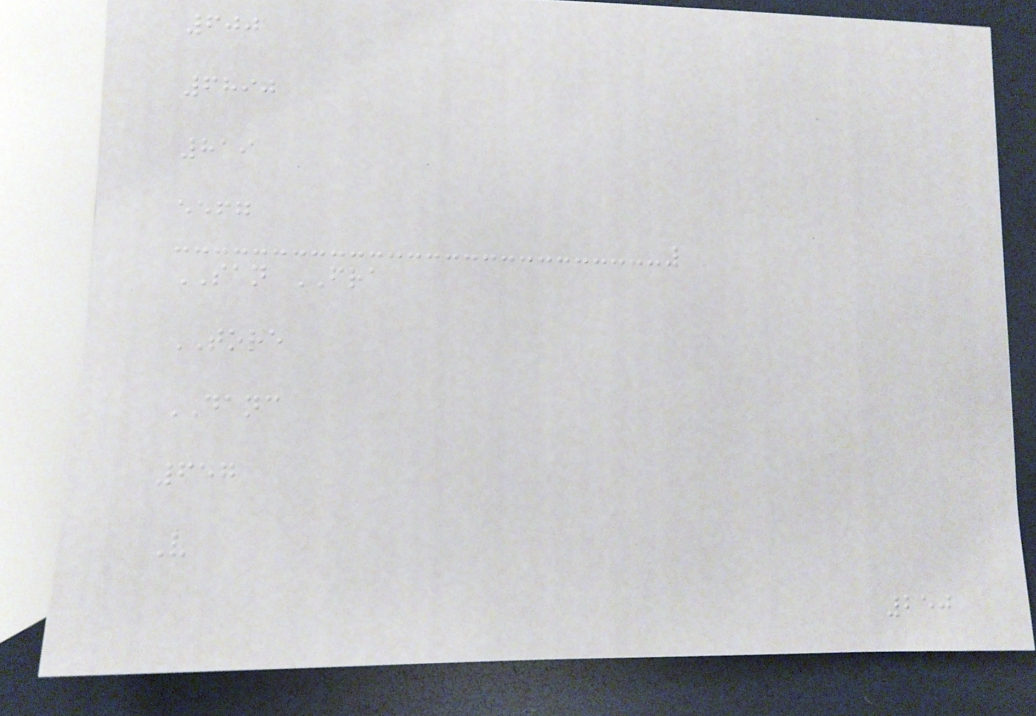600
6890
819
eefg
SAN FRA
TORE
DANC
657
V
250
